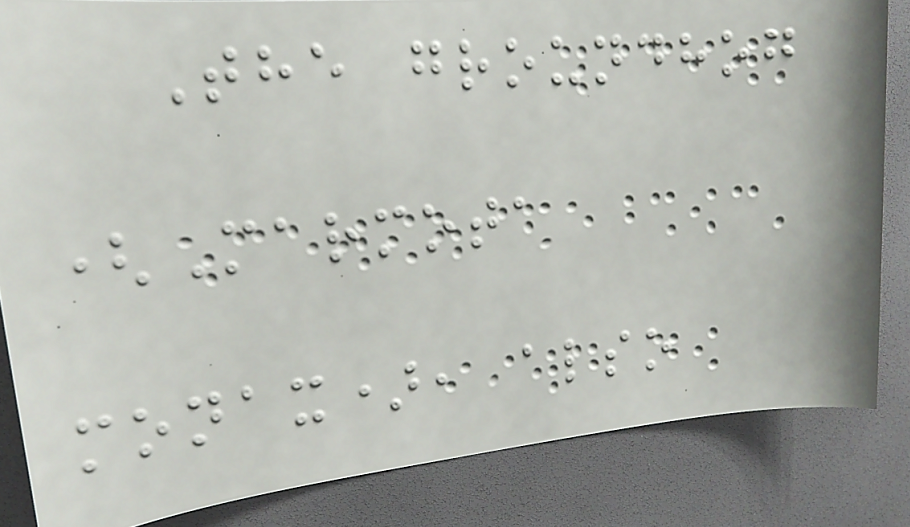The groundhog
(Marmota
monax), also
